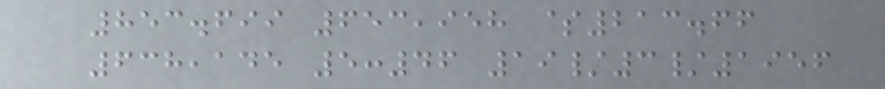853.699 653,958 $213.66
638,145 5:46 19/3/1956
